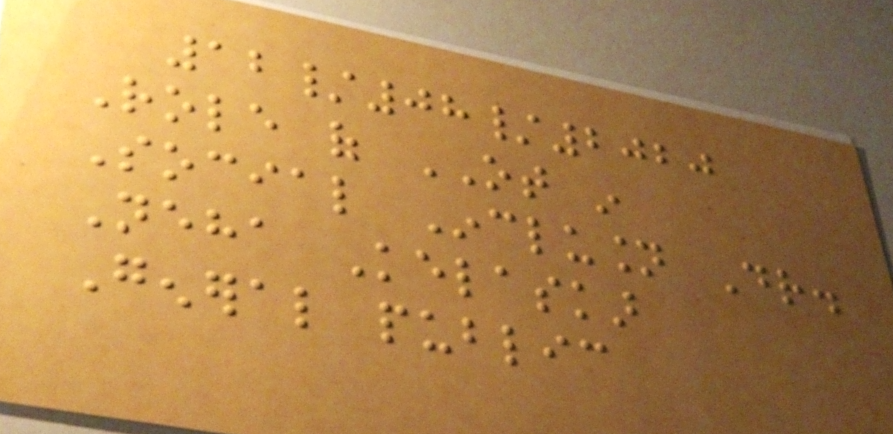12/08/2020
Role of OT in
Social Inclusion Dr.
Neha Kelaskar
General public
